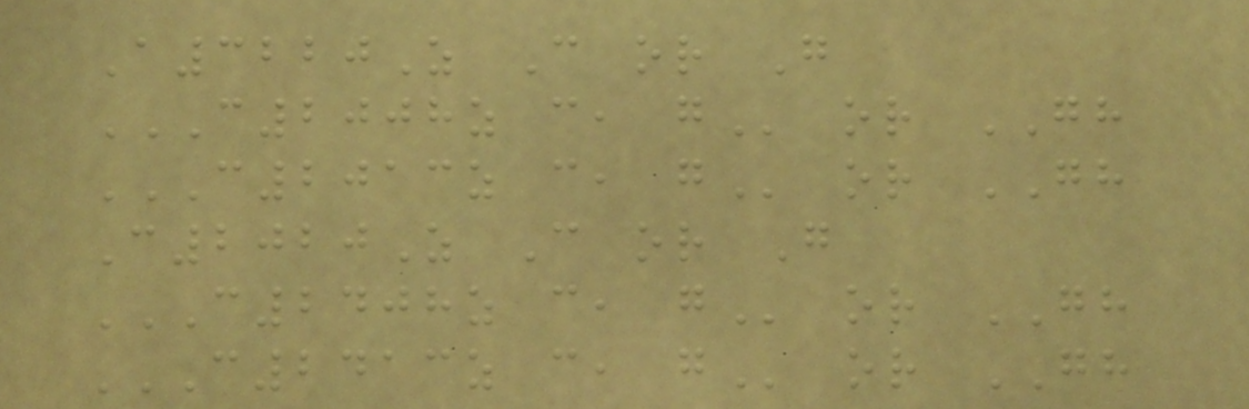A3220Z C or G
C2008Z C, G or GH
C2013Z C, G or GH
C2020Z C or G
C2408Z C, G or GH
C2413Z C, G or GH
